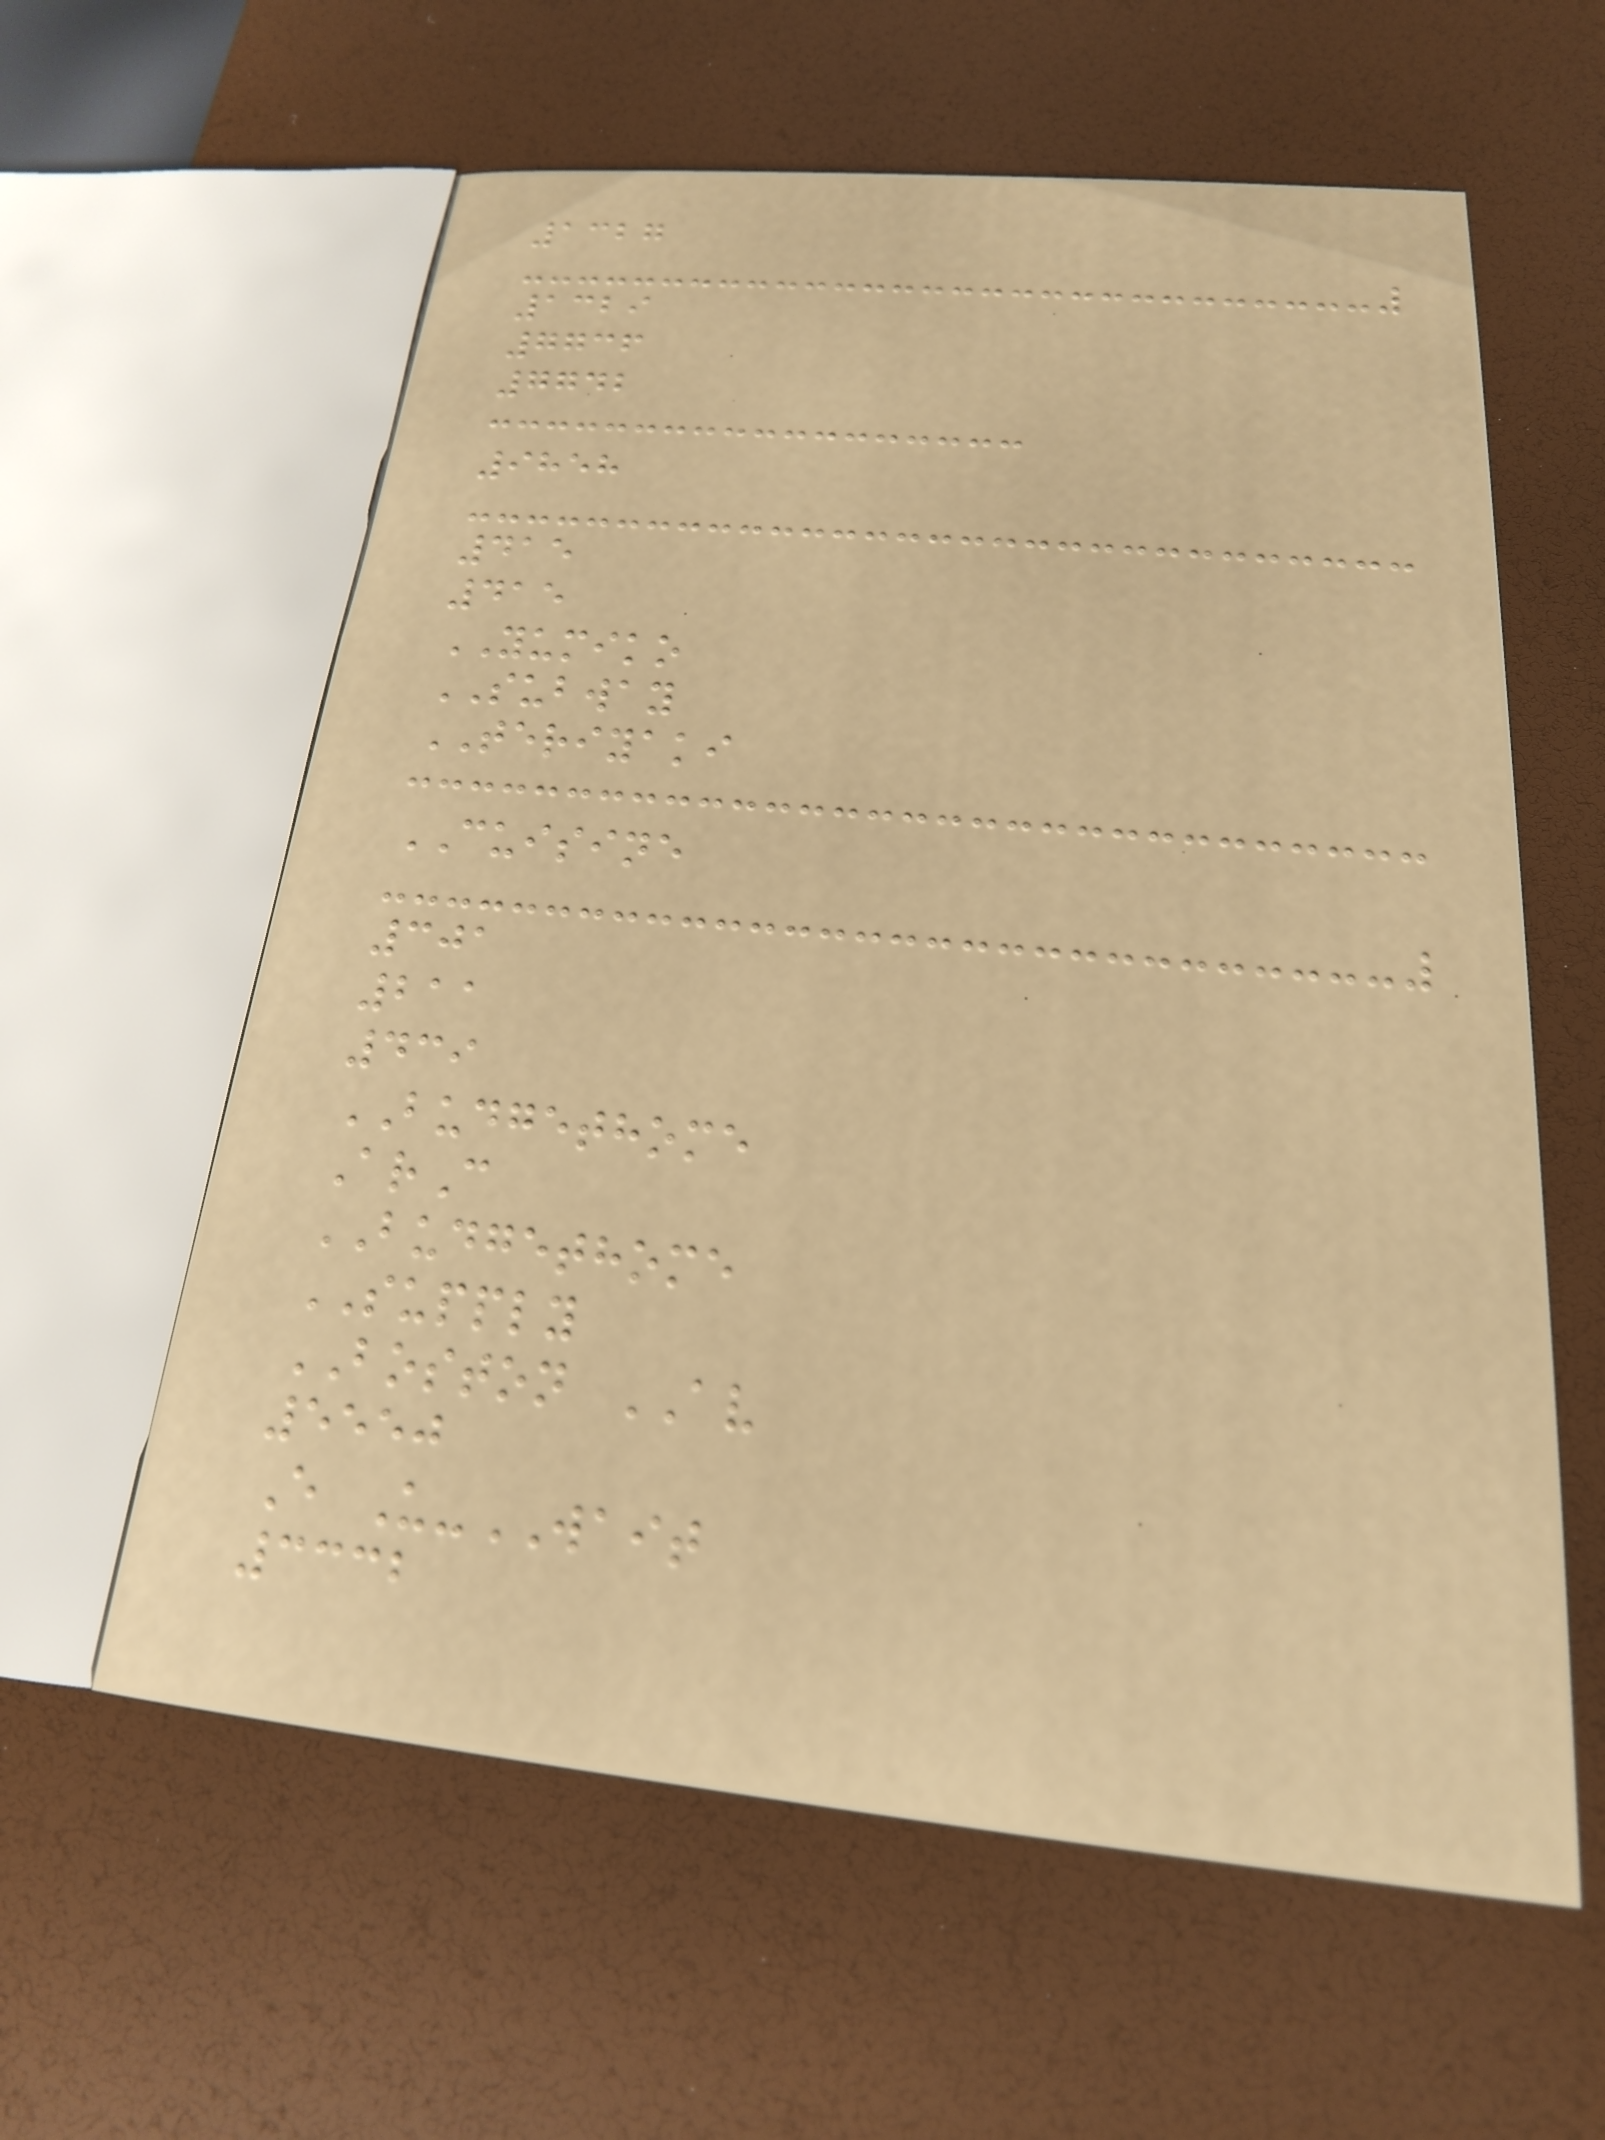1327
1329
7736
7742
9858
415
415
YUMIKO
SUBWAY
TERIYAKI
CUISINE
301
211
439
BUDGETHOME
ArC
BUDGETHOME
SUPPLY
BOSTON AV
5550
E U-WAIT
3332
